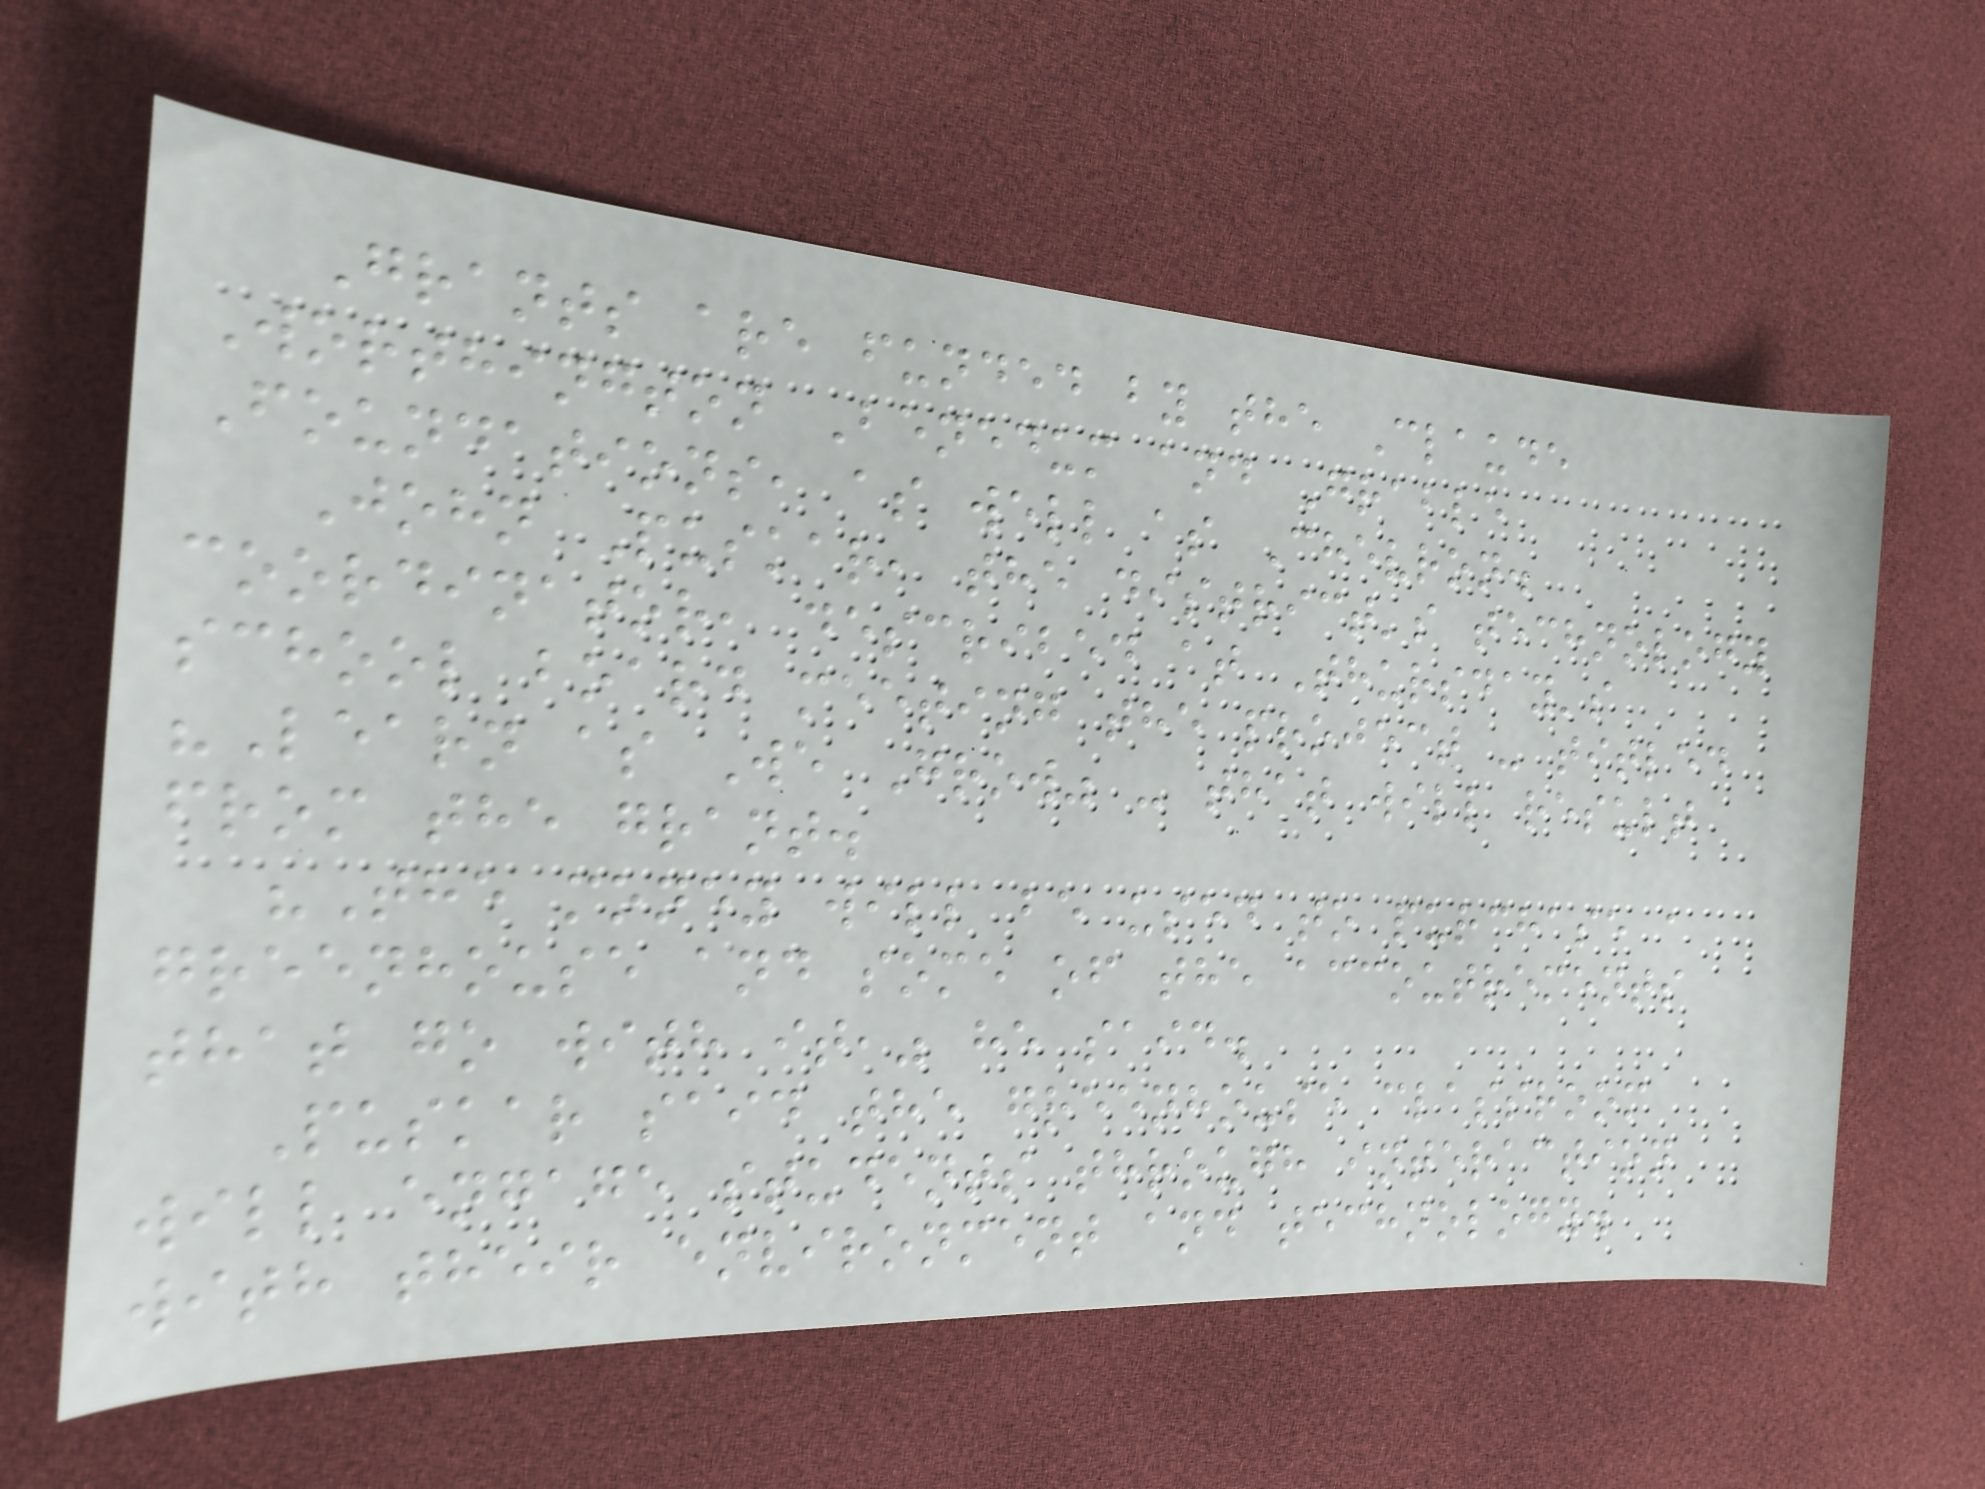Grants are funded by the Claude
Worthington Benedum and Grable
Foundations, as well as Chevron.
John Puskar, the district's technology
coordinator, described at Thursday's
school board meeting the project - titled
"Learn as We Grow" - that will result
from the grant.
"The money will be used to purchase a
greenhouse and some of the accoutrements
that go with it," he said.
Puskar said the greenhouse classroom
will engage students through interaction
with their environment and technology.
